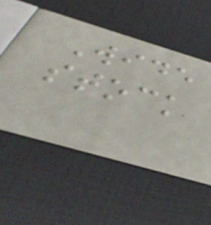Wide
stock
